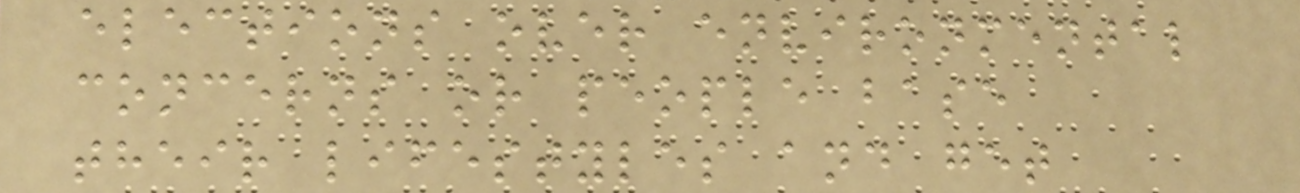elections over environmental
concerns or people base
their lifestyles and get
